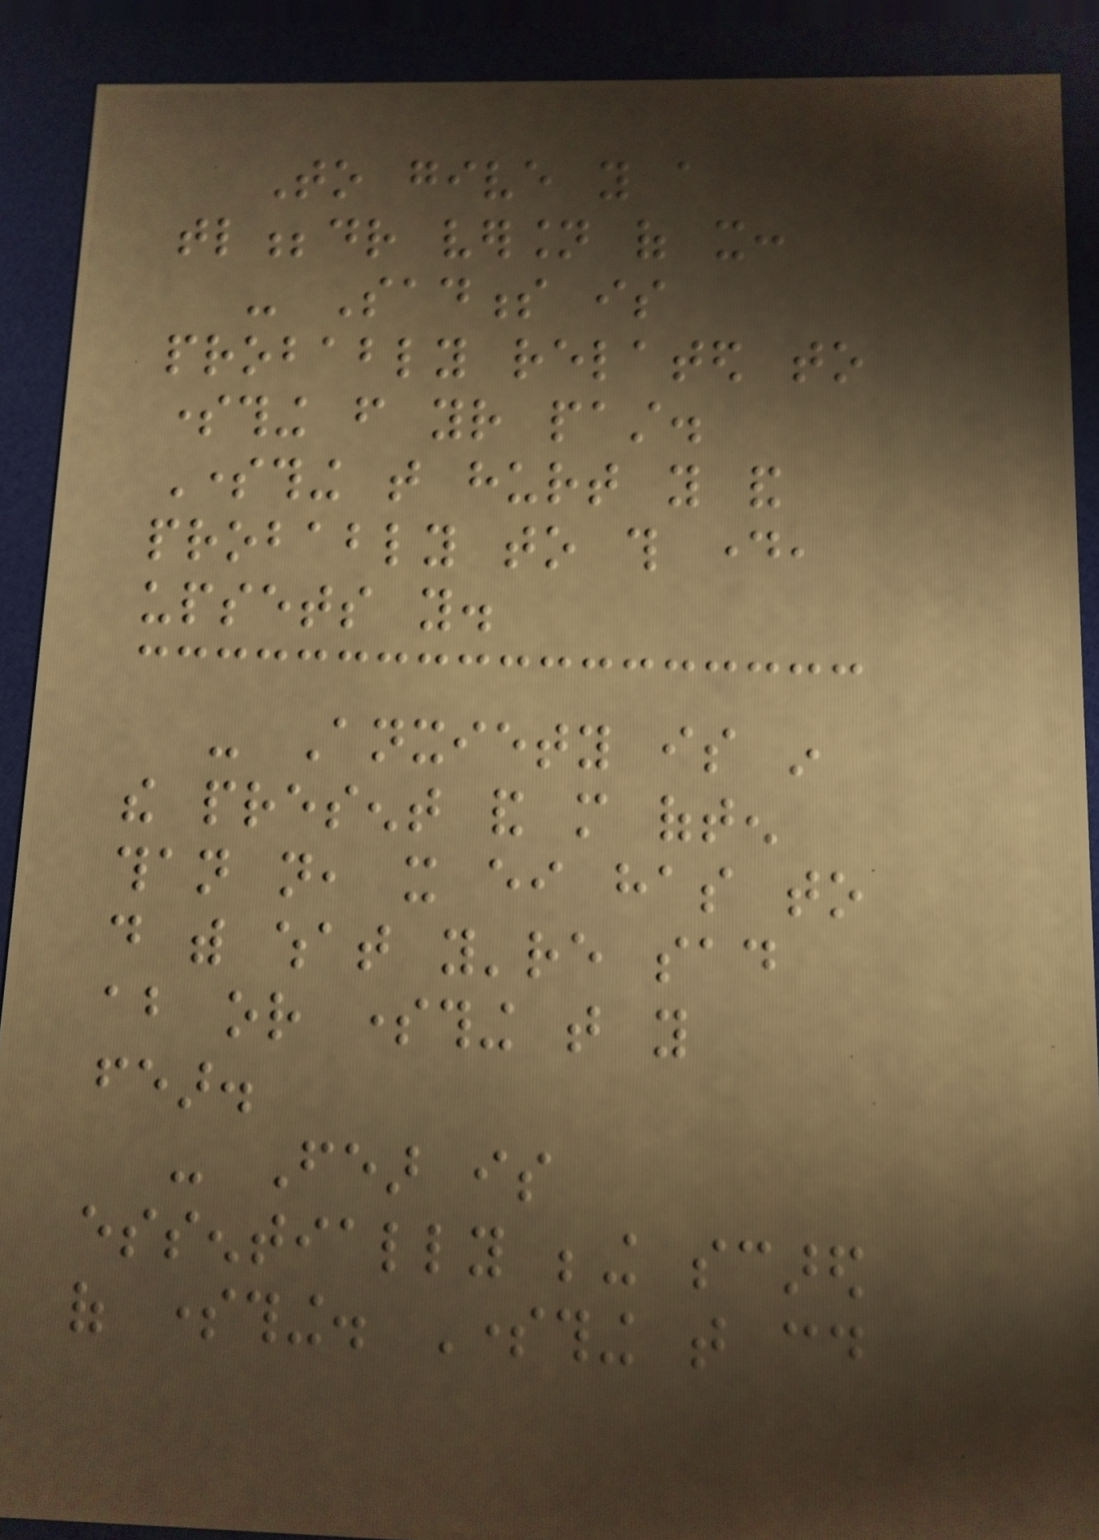To give you a
tl;dr version of it:
- Sadness is
probably related to
something from your past.
Something that hurt you and
probably to this day,
upsets you.
- Anxiety is in
the present and more often
than not, it either has to
do with what you're sad
about or something that you
fear.
- Fear is
essentially being scared
of something. Something that could
